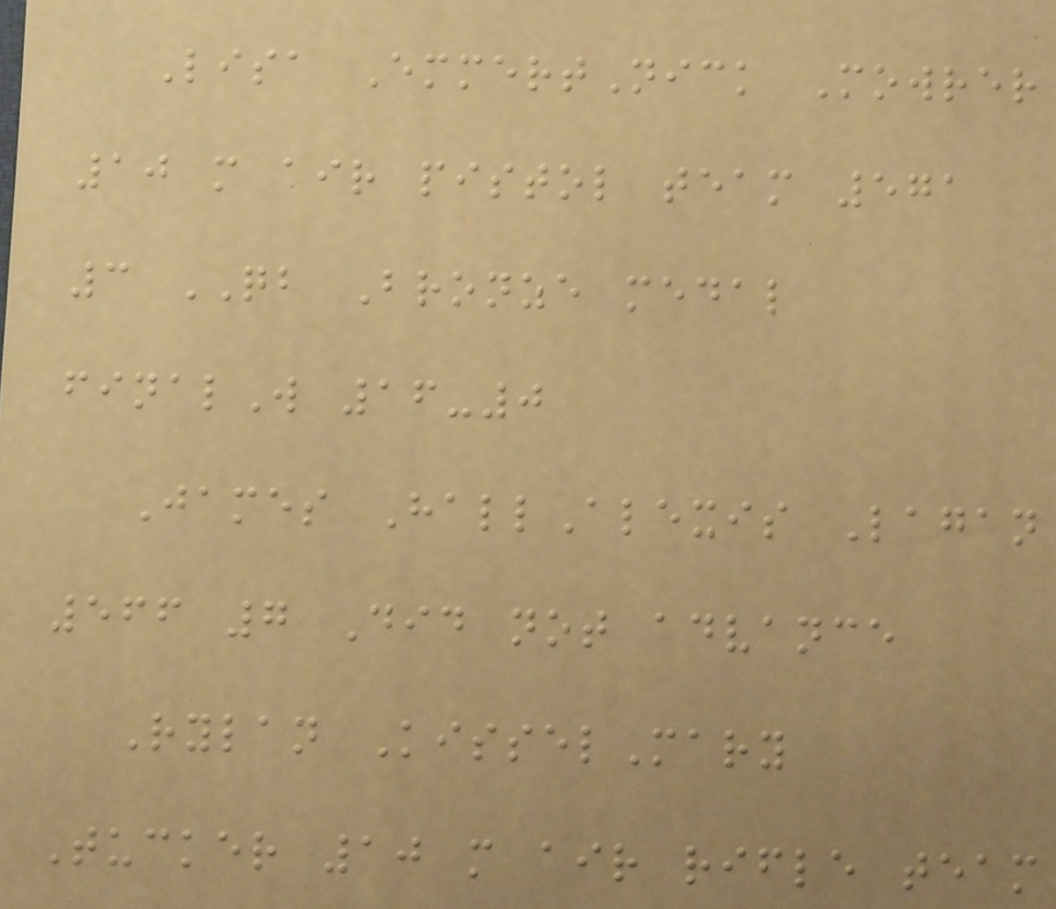Lisa EmmertNick Mowrer
10 m air pistol team 571
3 QB Bronze medal
finalW 16-0
James HallAlexis Lagan
566 7 Did not advance
Rylan KisselMary
Tucker 10 m air rifle team
